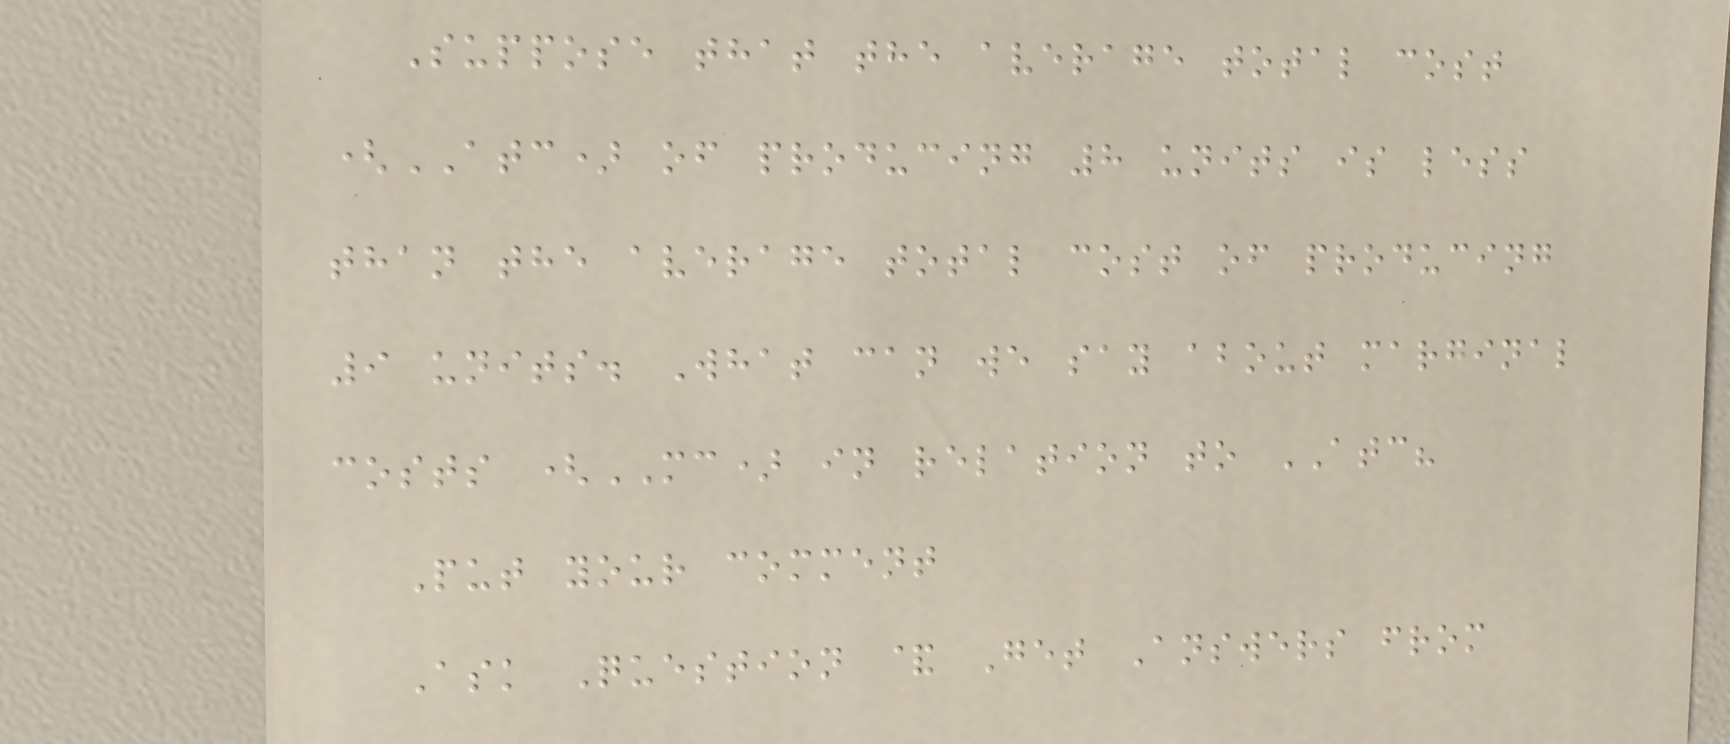Suppose that the average total cost
(ATC) of producing 8 units is less
than the average total cost of producing
9 units. What can we say about marginal
costs (MC) in relation to ATC?
Put your comment
Ask Question & Get Answers from
